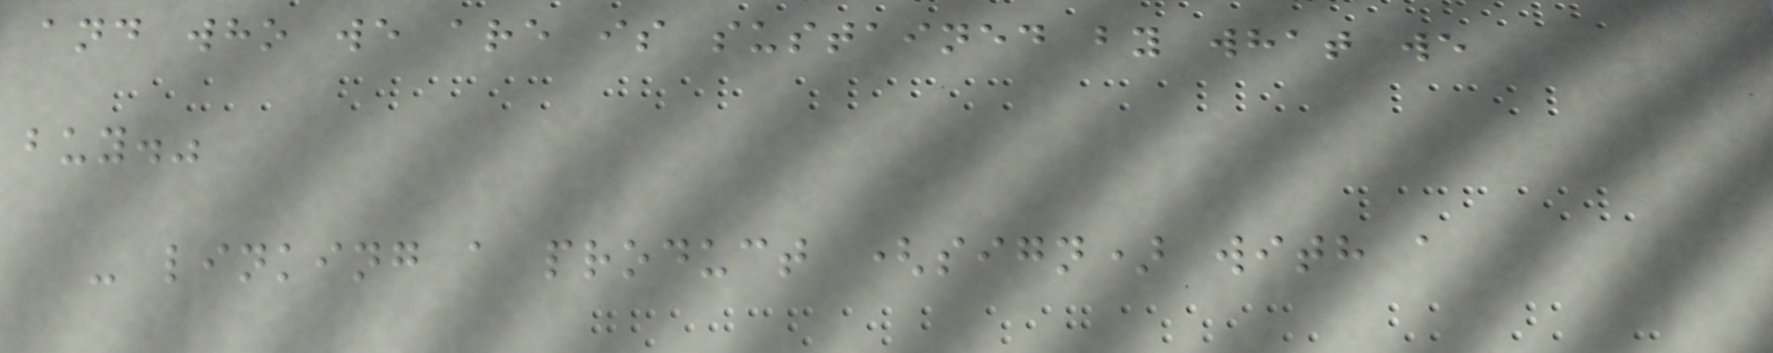and who we are is sustained by what we
buy."
- linking a product (sign) with a
